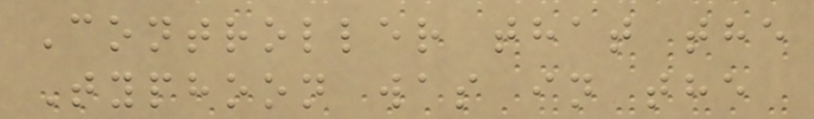Controller that the
Typhoon was in the
